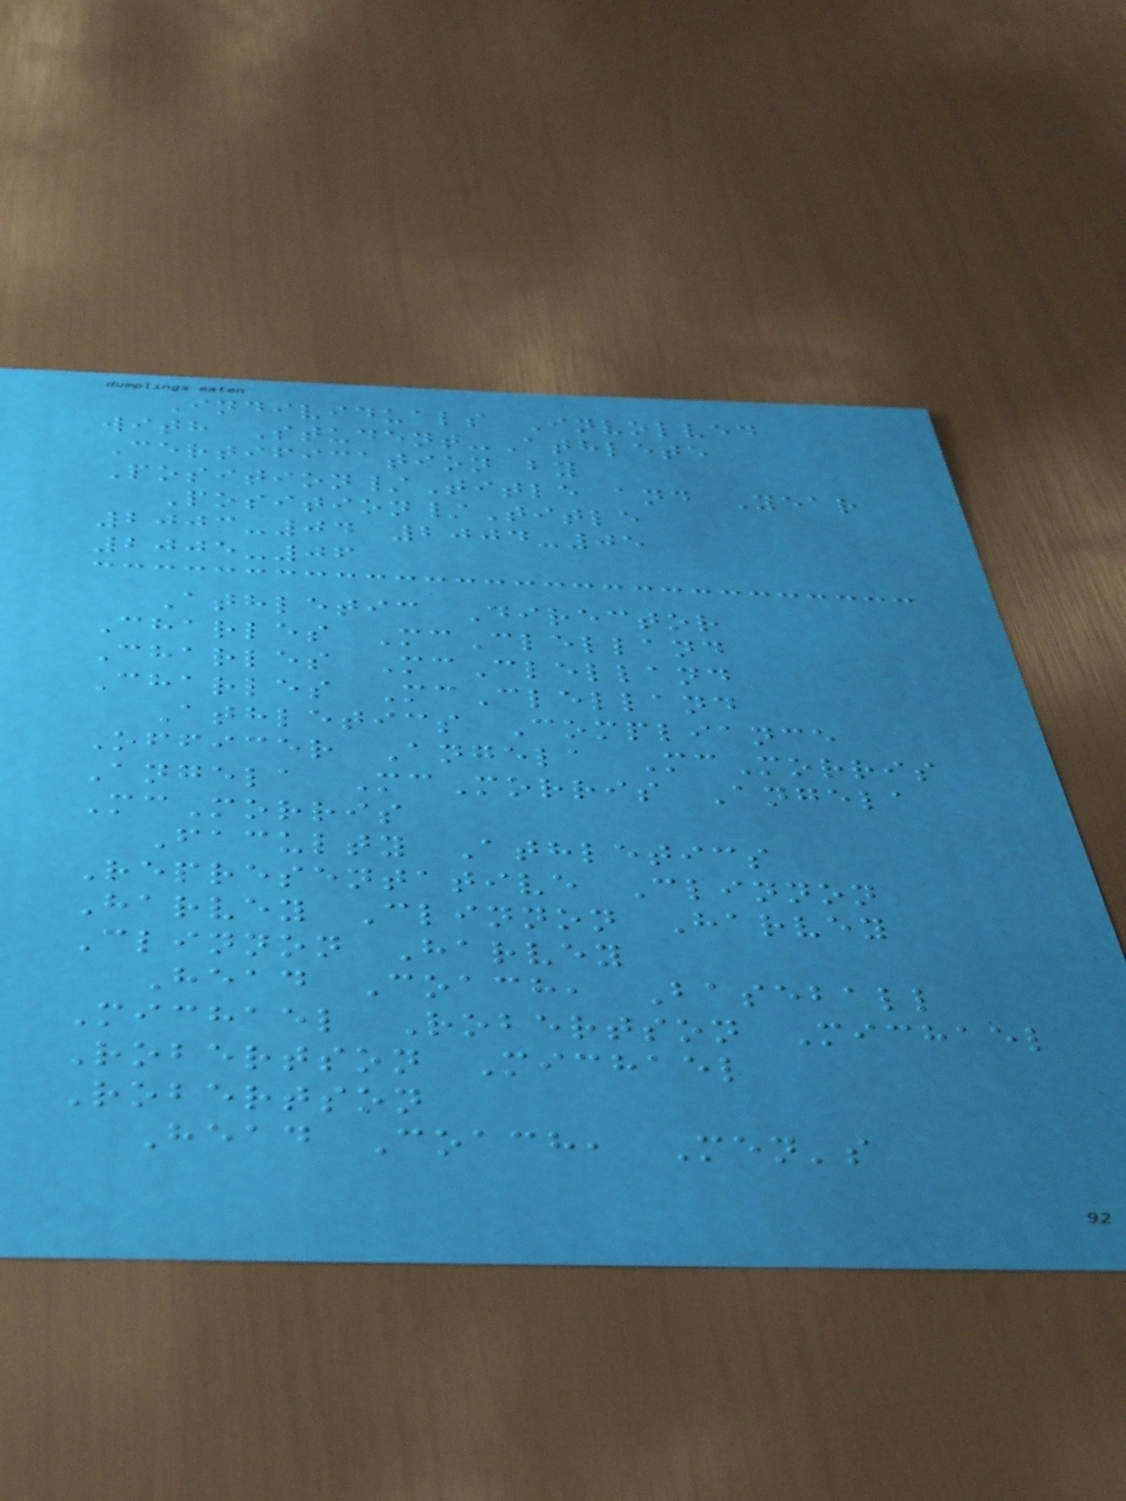Individuals Involved
with Student-Athlete
Certification by
Position/Title and Year
Position/Title
2003-04 2004-05
2005-06
Athletic Director
Charles McClelland
Charles McClelland
Charles McClelland
Athletics Compliance
Officer Angela McMorris
Angela McMorris Angela
McMorris
Faculty Athletics
Representative Clinnon
Harvey Clinnon Harvey
Clinnon Harvey
Head Coach, Baseball
Michael Robertson Michael
Robertson Michael
Robertson
Head Coach, Men's
